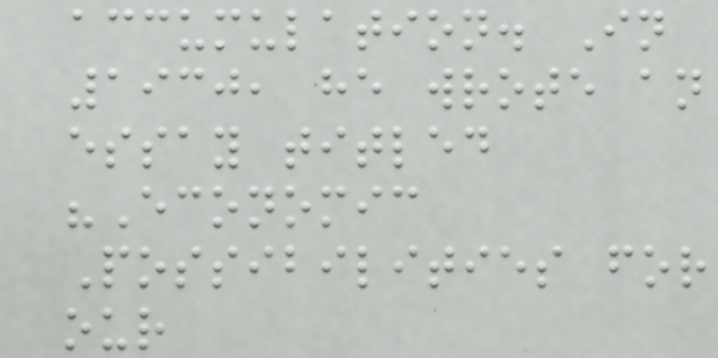accumulation. In
1930, he wrote an
essay titled
"Economic
Possibilities for
our
